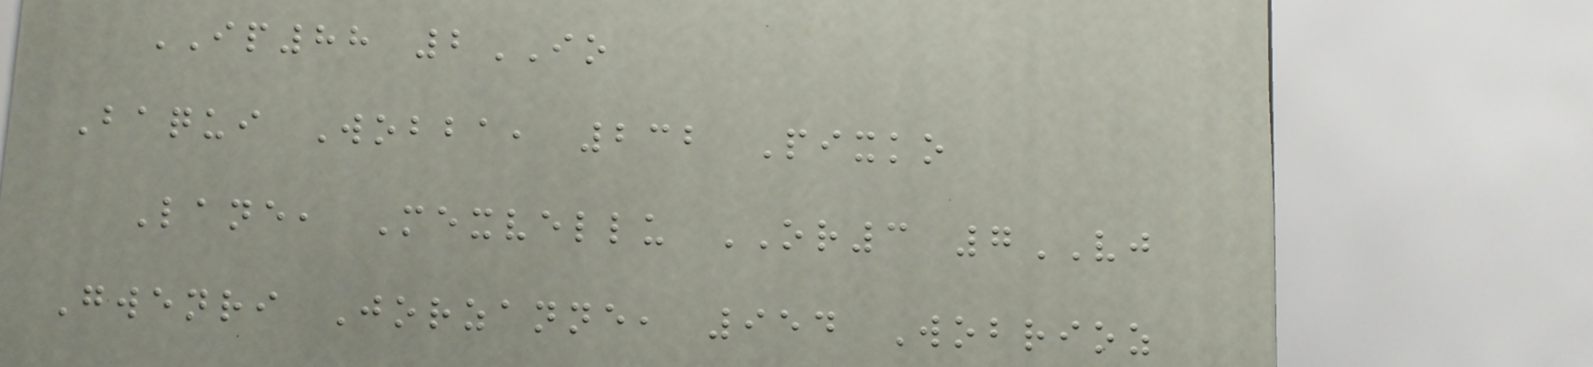IP88 2IO
Baqui Wobba, 232 Pixko
Lane, Mexvellu OR3 7VJ
Gwenri Jorzanne, 954 Wobrioz
